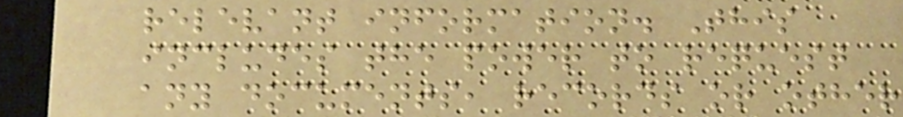relevant information. This
includes the power to request
any documents, records or other
